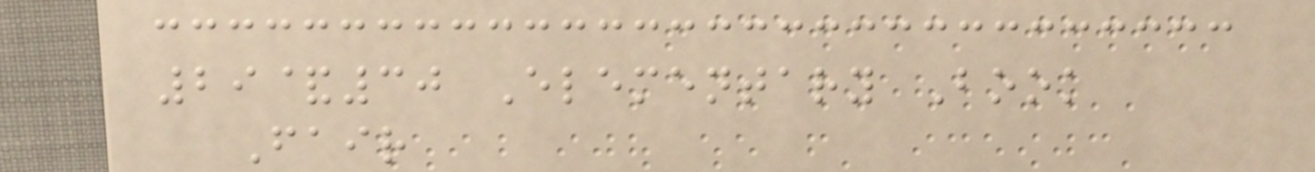29&30 Elementary Book
Fair
